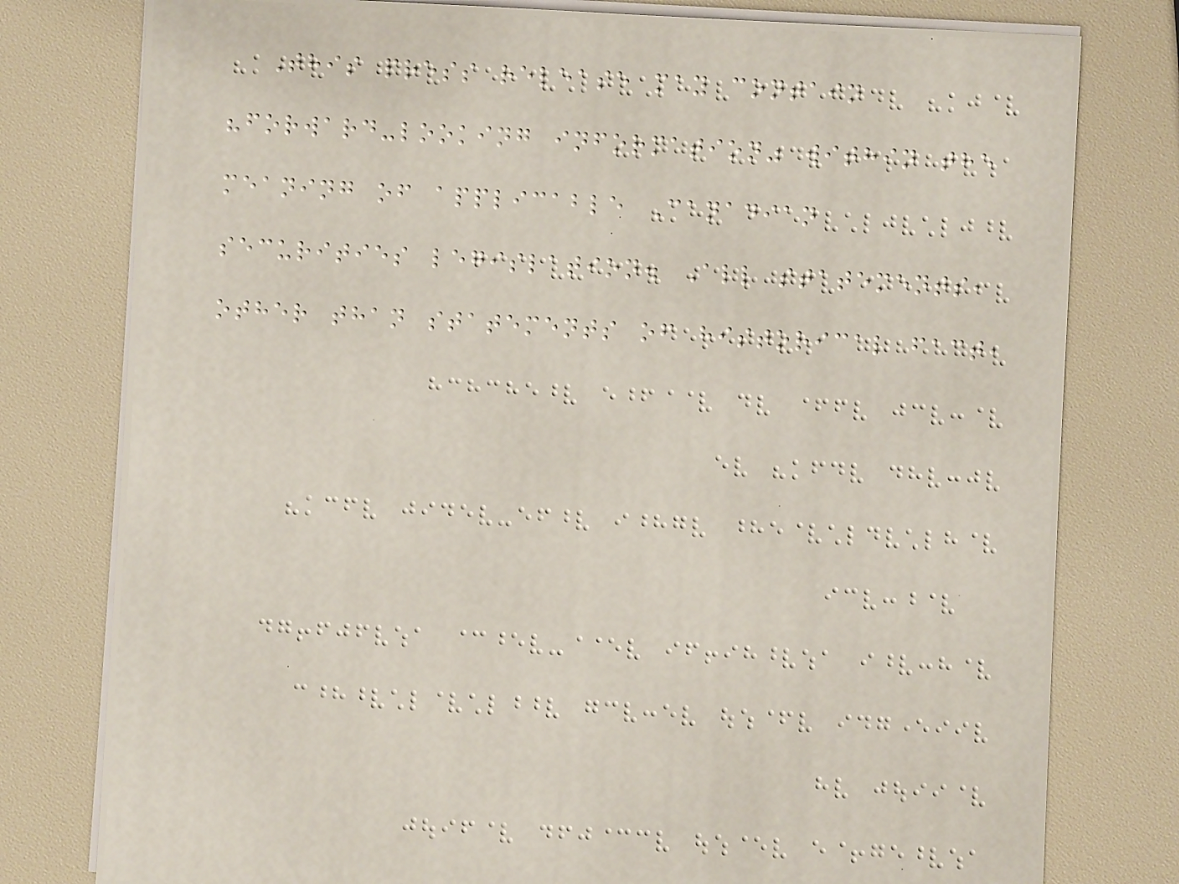This press release may contain
"forward-looking information" within the
meaning of applicable Canadian
securities legislation. All statements,
other than statements of historical fact,
